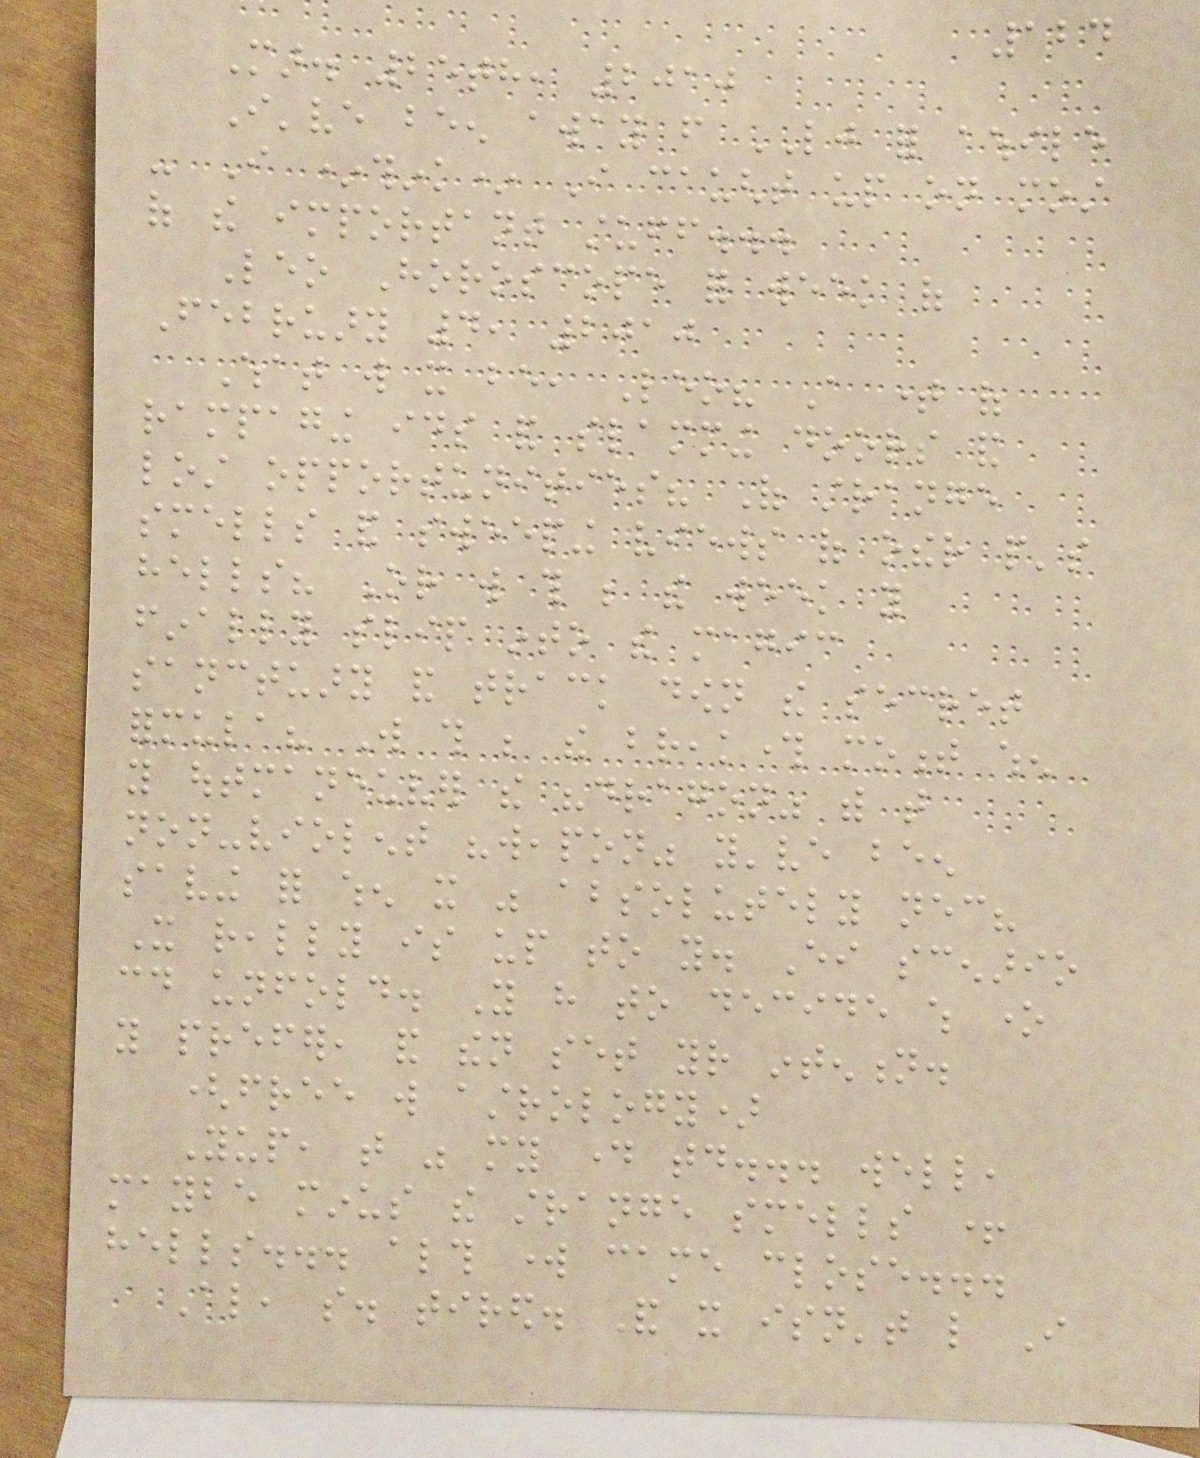124
Mar. 25th, 2010
I've been away from LJ for awhile
- I *think* I caught up on most
of the important stuff...
Leo Horoscope for week of
February 4, 2010
What will it be, Leo? A time of
rampaging ids and slamming doors and
lost opportunities? Of strange
smells and sweeping views of other people's
hells? Or will this be the week you
finally slip into the magic
sanctuary and track down the secret
formula? Will this be the breakthrough moment when
you outmaneuver the "dragon" with that
non-violent "weapon" you've been
saving for when it was absolutely necessary?
It really is up to you. Either scenario
could unfold. You have to decide which one
you prefer, and then set your intention.
(free will astrology)
Yup, that was my day today... well,
maybe minus the strange smells +
hells... although work came close...
Also, so. tired. And it isn't like I
